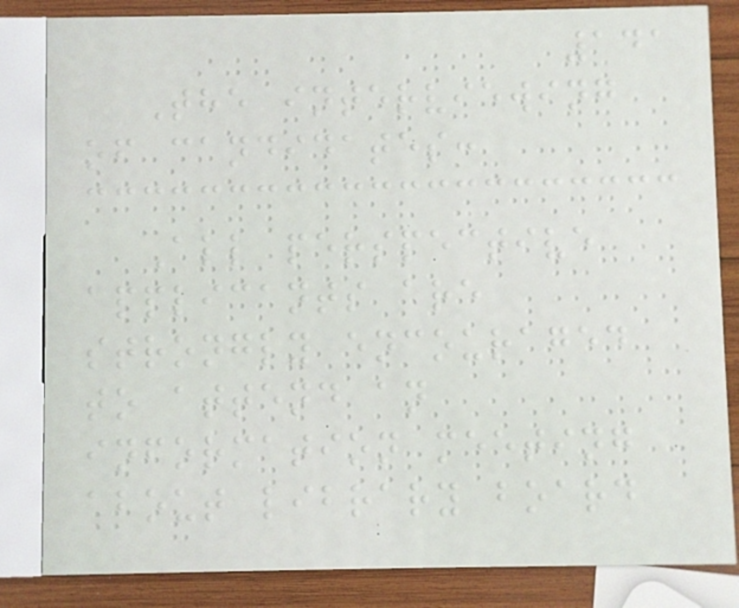141
The interviewing
of candidates:
All perspective
applicants are
strongly encouraged
to attend an
information meeting
about library board
